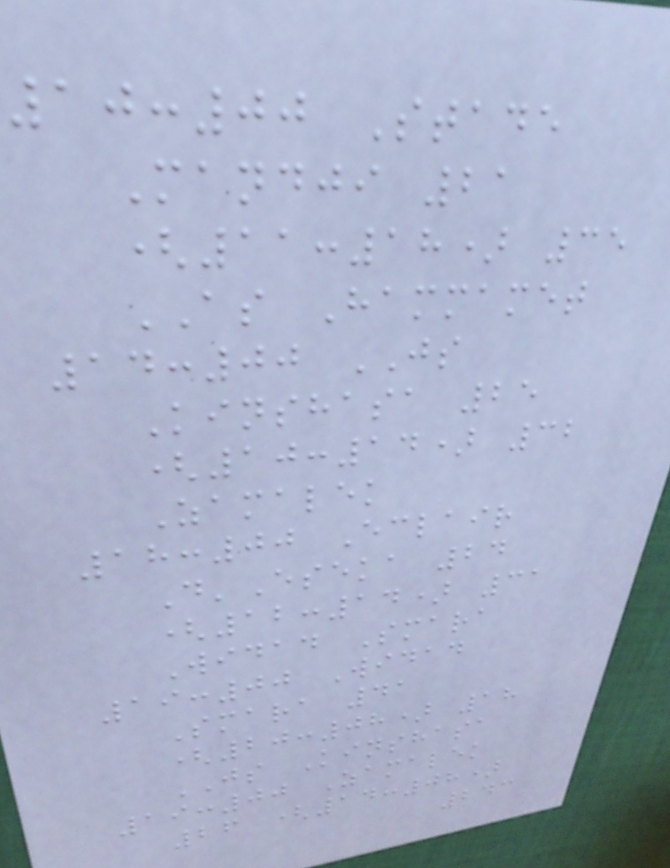10:00 Stade
Mandji 21
(11:18) 35
AS Hammamet
14:00 JS
Kinshasa 25
(10:14) 32
Zamalek
18:00 Eclair
D'Eseka 24
(12:14) 31
Widad Smara
19:00 Widad
Smara 41
(20:08) 18
JS Kinshasa
19:00 Zamalek
26 (14:08)
243
